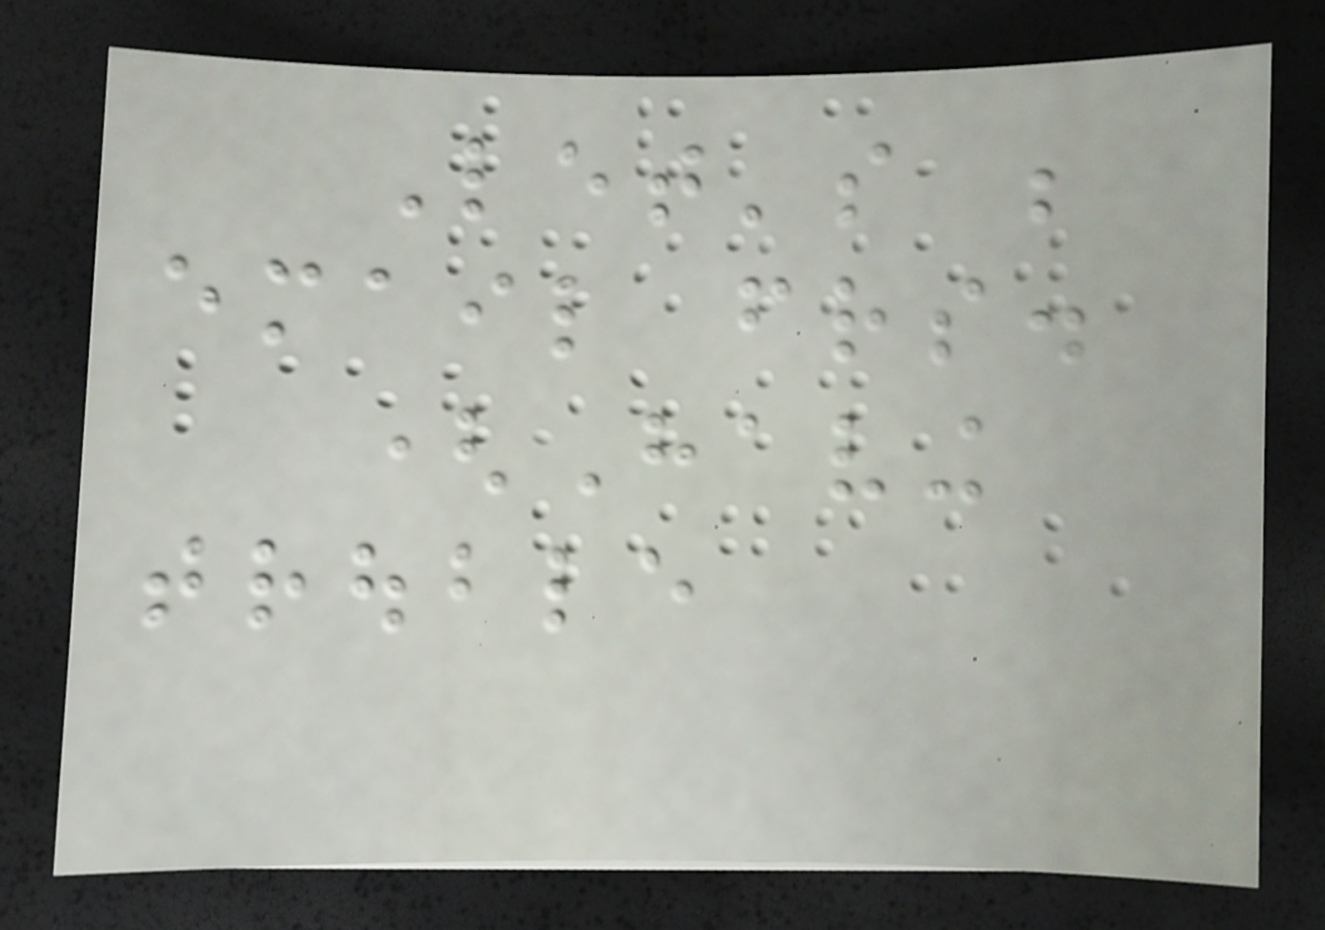Let's be
email friends.
(Having
trouble
